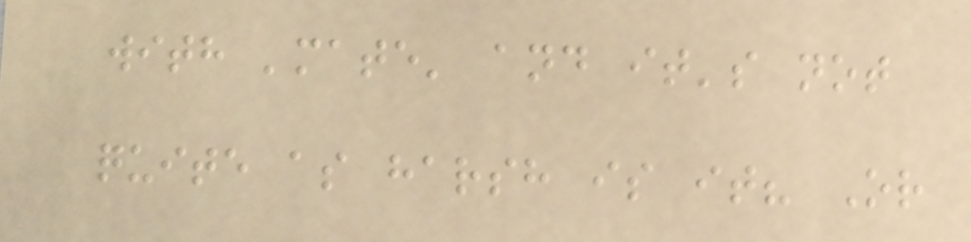with 'mate' and it's not
quite as harsh is it? Or
